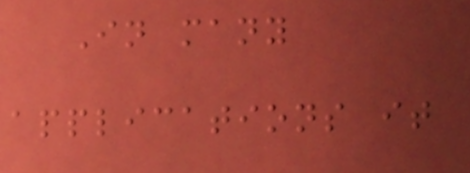In many
applications it
